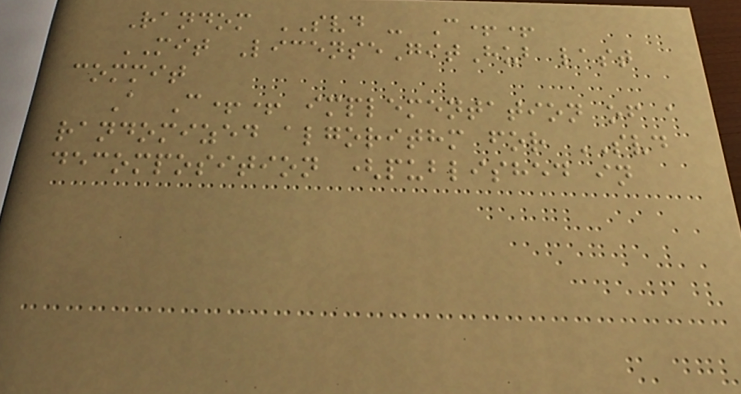Random SVD - C++
MIT LicenseGitHub last
commit
A C++ implementation of a
randomized algorithm for SVD
decomposition (published in
